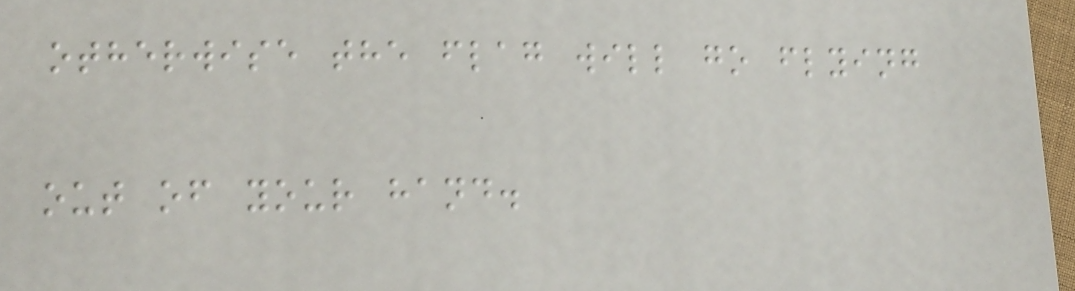otherwise the flag will go flying
out of your hand.
